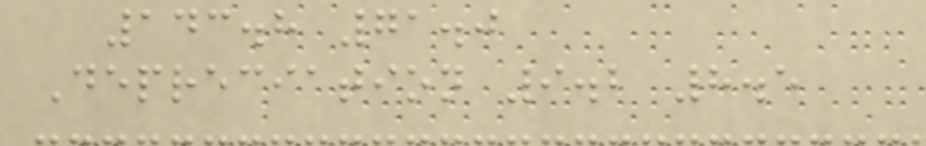143.8 71.0
Depreciation 9.2 8.5
